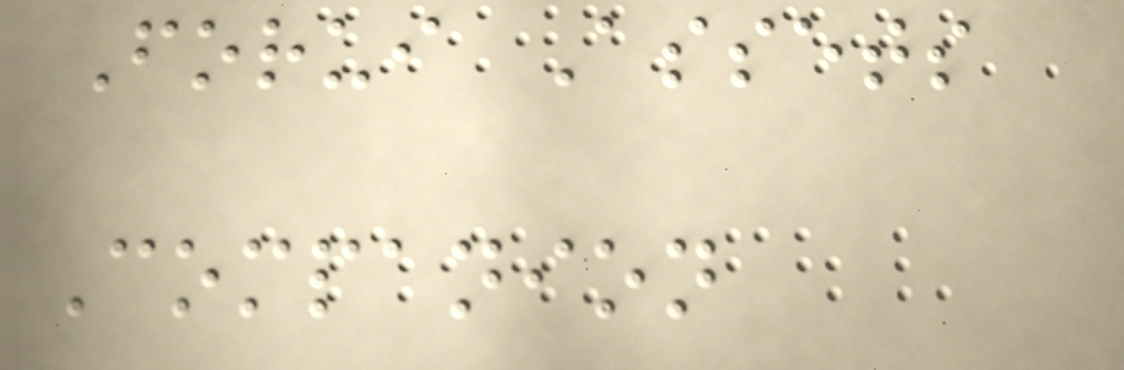Forui Assets
Companion
